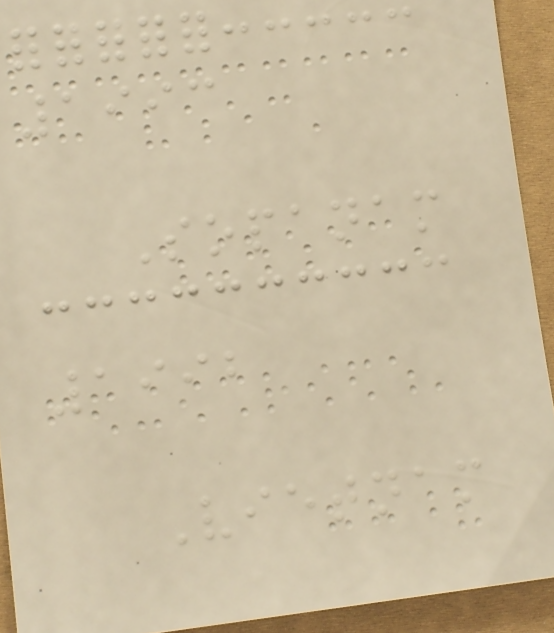1993
Sopanam
1992
Vietnam
